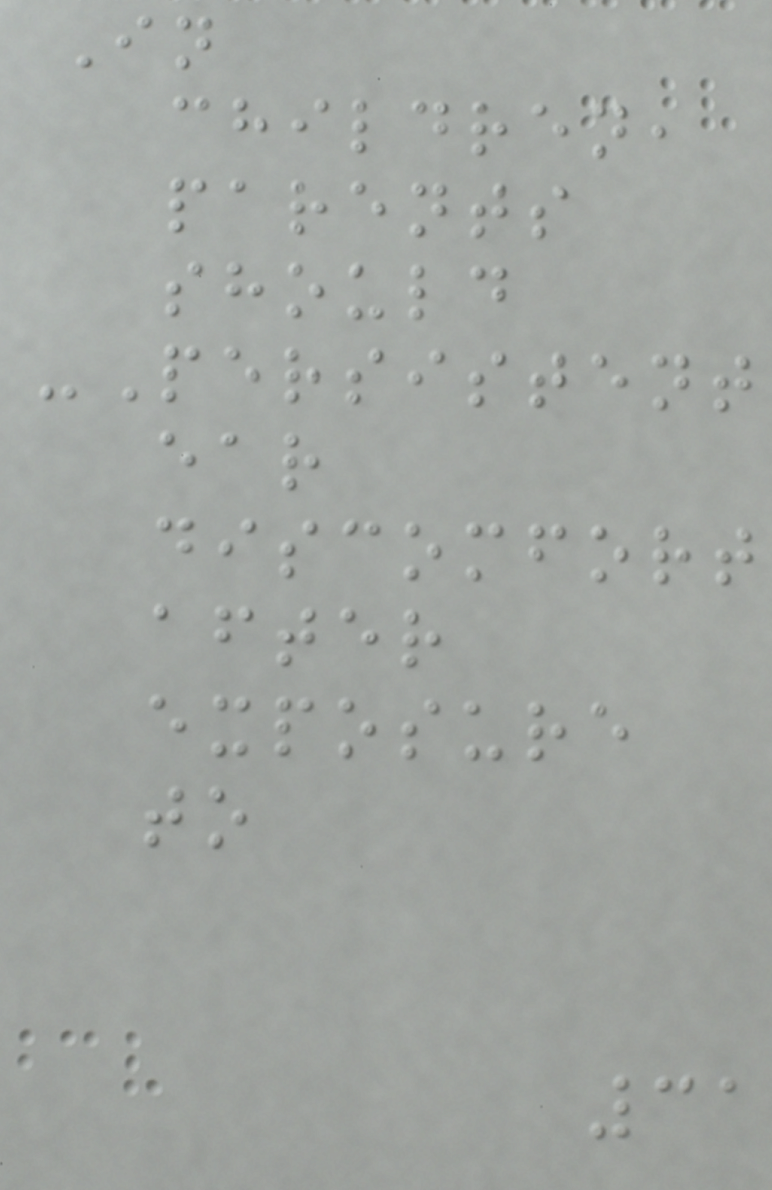In
children,
parents
should
-Persistent
ear
discomfort
after
exposure
to
31
